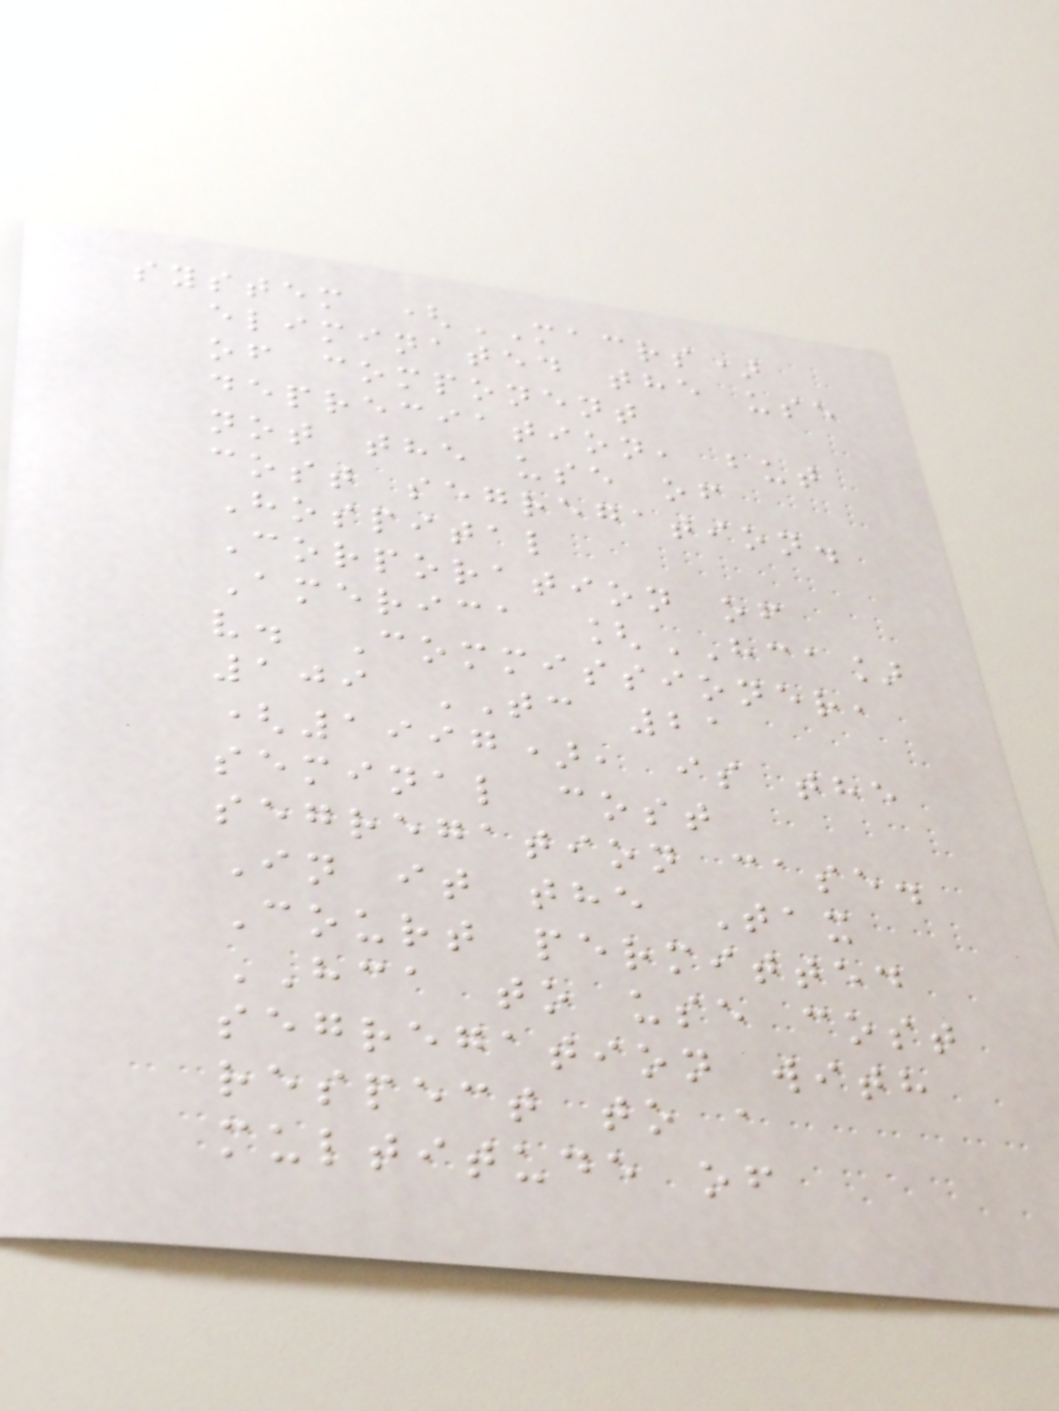system (MACRS)
eliminated the use
of component
depreciation, but
not the use of
cost segregation.
Hospital
Corporation of
America [HCA]
v. Commissioner,
109 TC 21
(1997), is the
seminal cost
segregation case.
In it the Tax
Court permitted
HCA to use cost
segregation with
respect to a
multitude of
